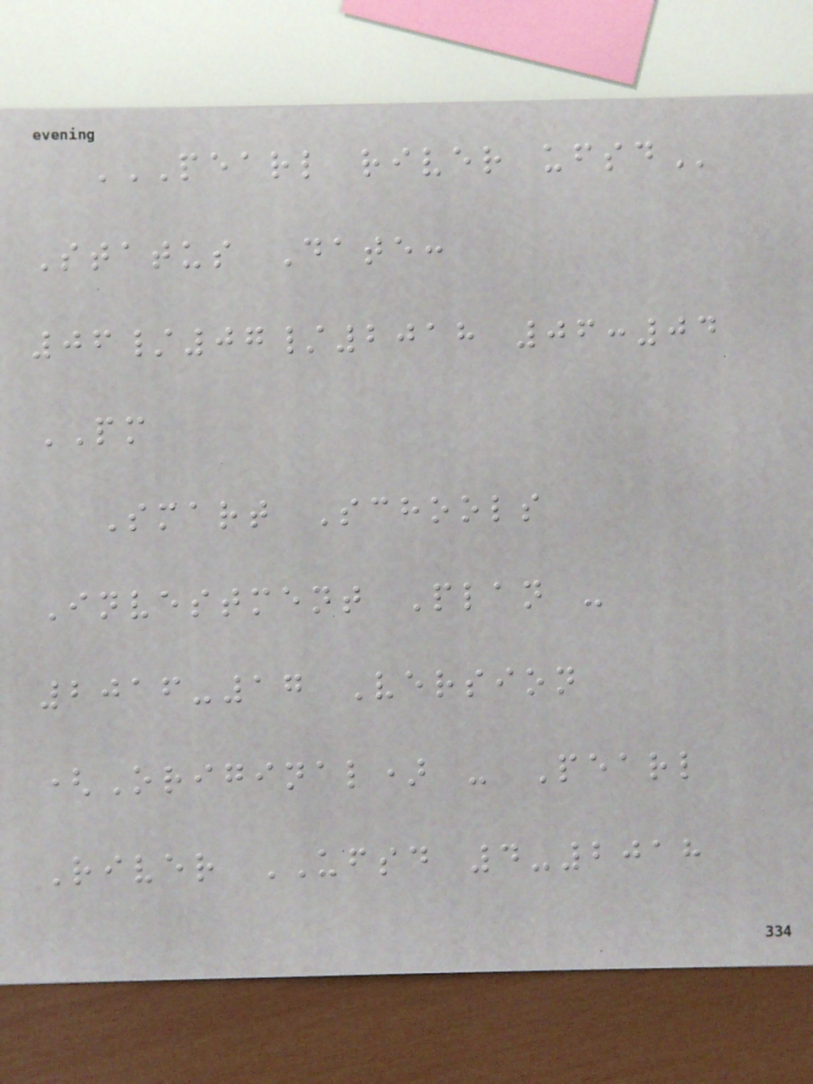PEARL RIVER UFSD
Status Date:
06/07/2018 06:04
PM
Smart Schools
Investment Plan -
2016-17 Version
(Original) - Pearl
River UFSD 4-2018
